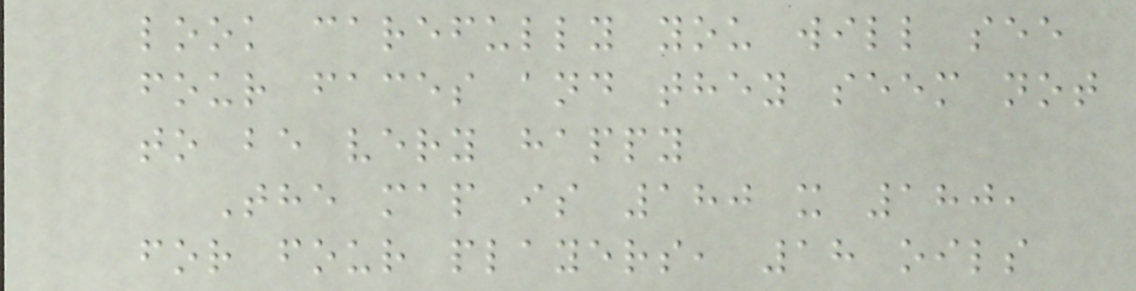look carefully you will see
four faces and they seem not
to be very happy
The map is 180 x 180,
for four players, 18 oils
